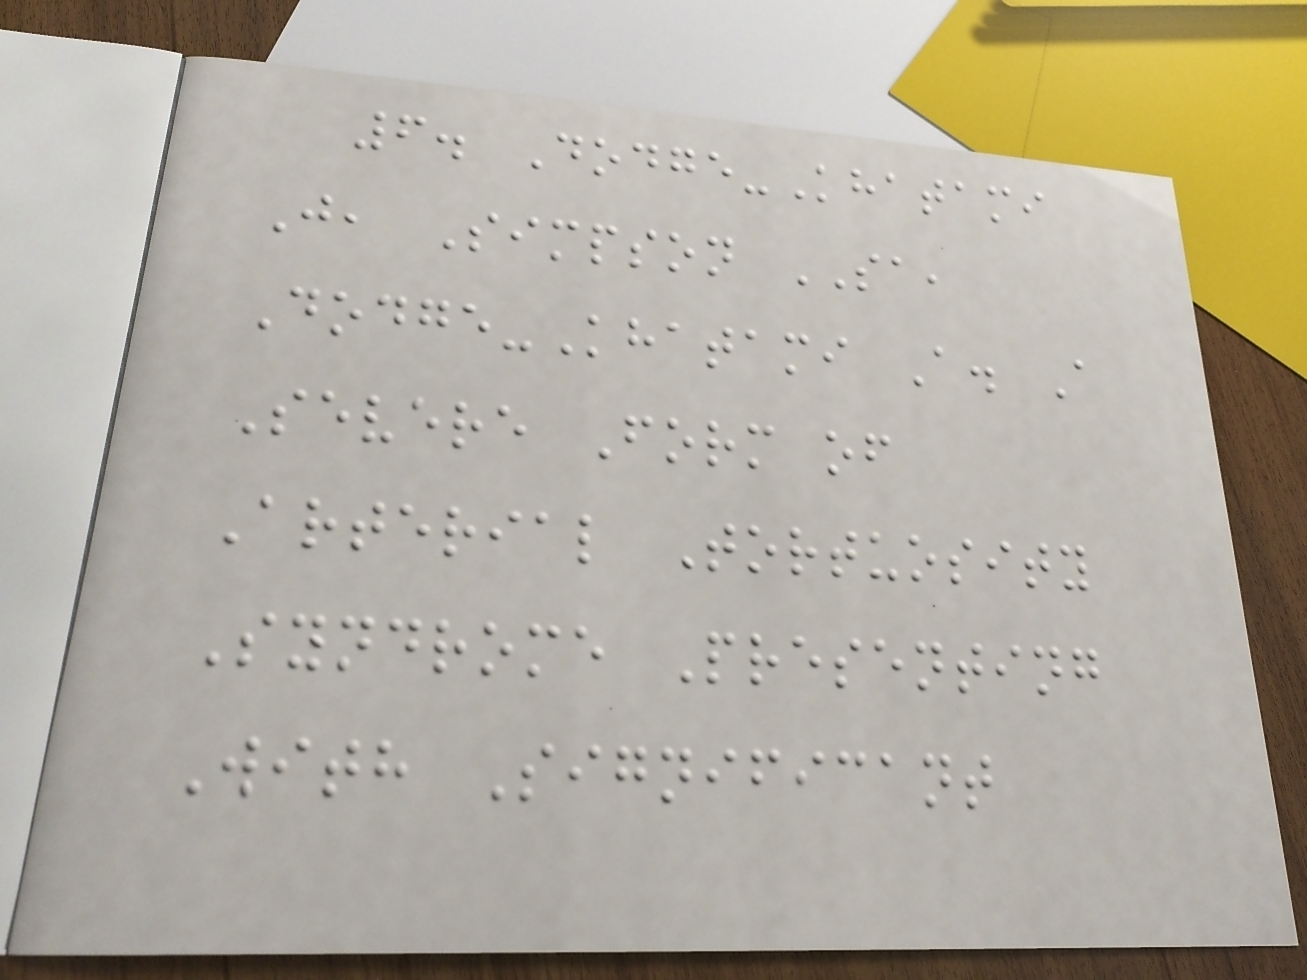6. Dodge-Khatami
J, Simpson SA,
Dodge-Khatami A. A
Severe Form of
Arterial Tortuosity
Syndrome Presenting
With Significant
